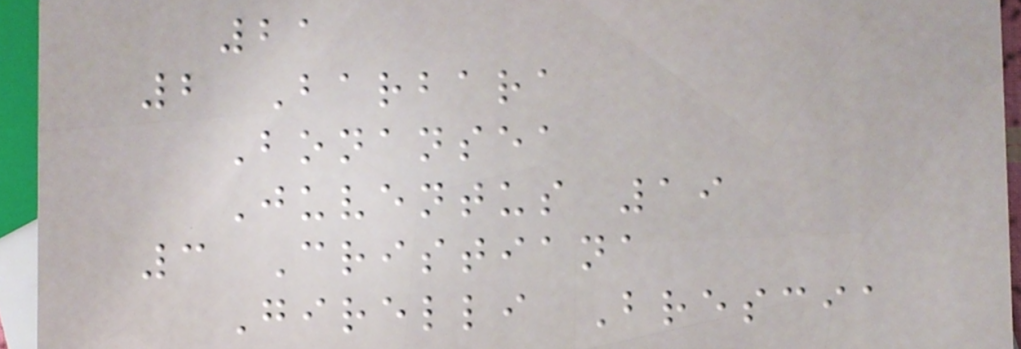21
2 Barbara
Bonansea
Juventus 19
3 Cristiana
Girelli Brescia
